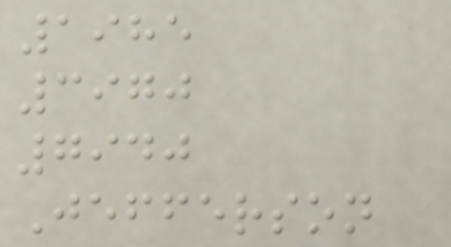1985
3970
7940
Jefferson
